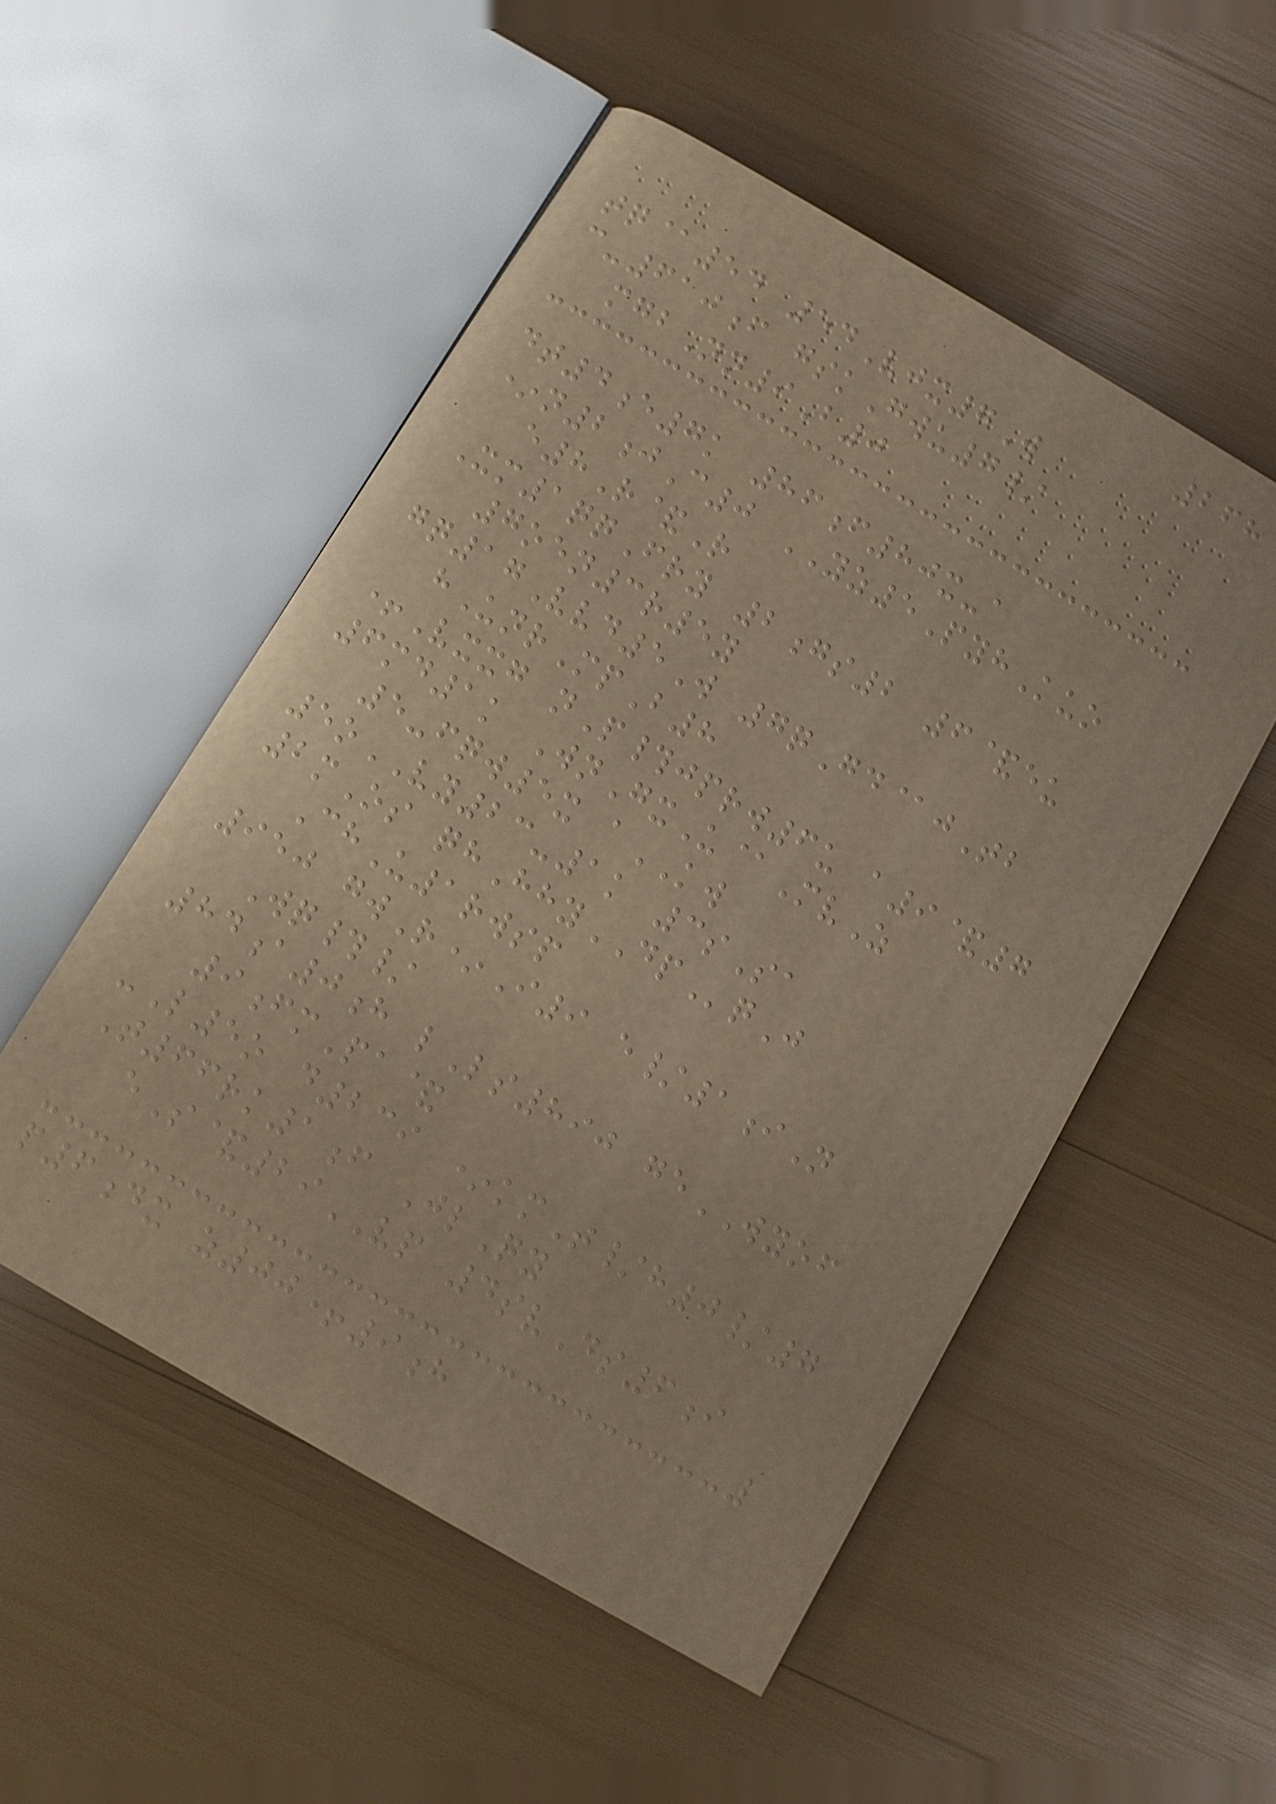268
tq@54 54Vjx7W
c-610f gskGwu7/
mgbNn9B0
dt4e7k 86f80x-a
*n2jC0 YZ5PyhKuo
e8R&R
Xm1qqFry 2gs2 6&eu
7oen3r5y
gq17Vvd5W 7qGd@jTb
hUnrMpB8
+Vxxg nP#jprw6u a9&7
6md1k WnGxU@MvZ
5-fqw5x aKW
5oVY23-1k 3sSa
2mOs qhHhyDPqJ
ChU1rwsp
950 gwR*I9 e/1iN
Wq#/
84a0h lLs890 geWYOF
9fmPa&
-L5o d239 *kmT/h0/7
T66rk1f JlQy
eS&29VP 4svDs6i
p6dx z00+9h
